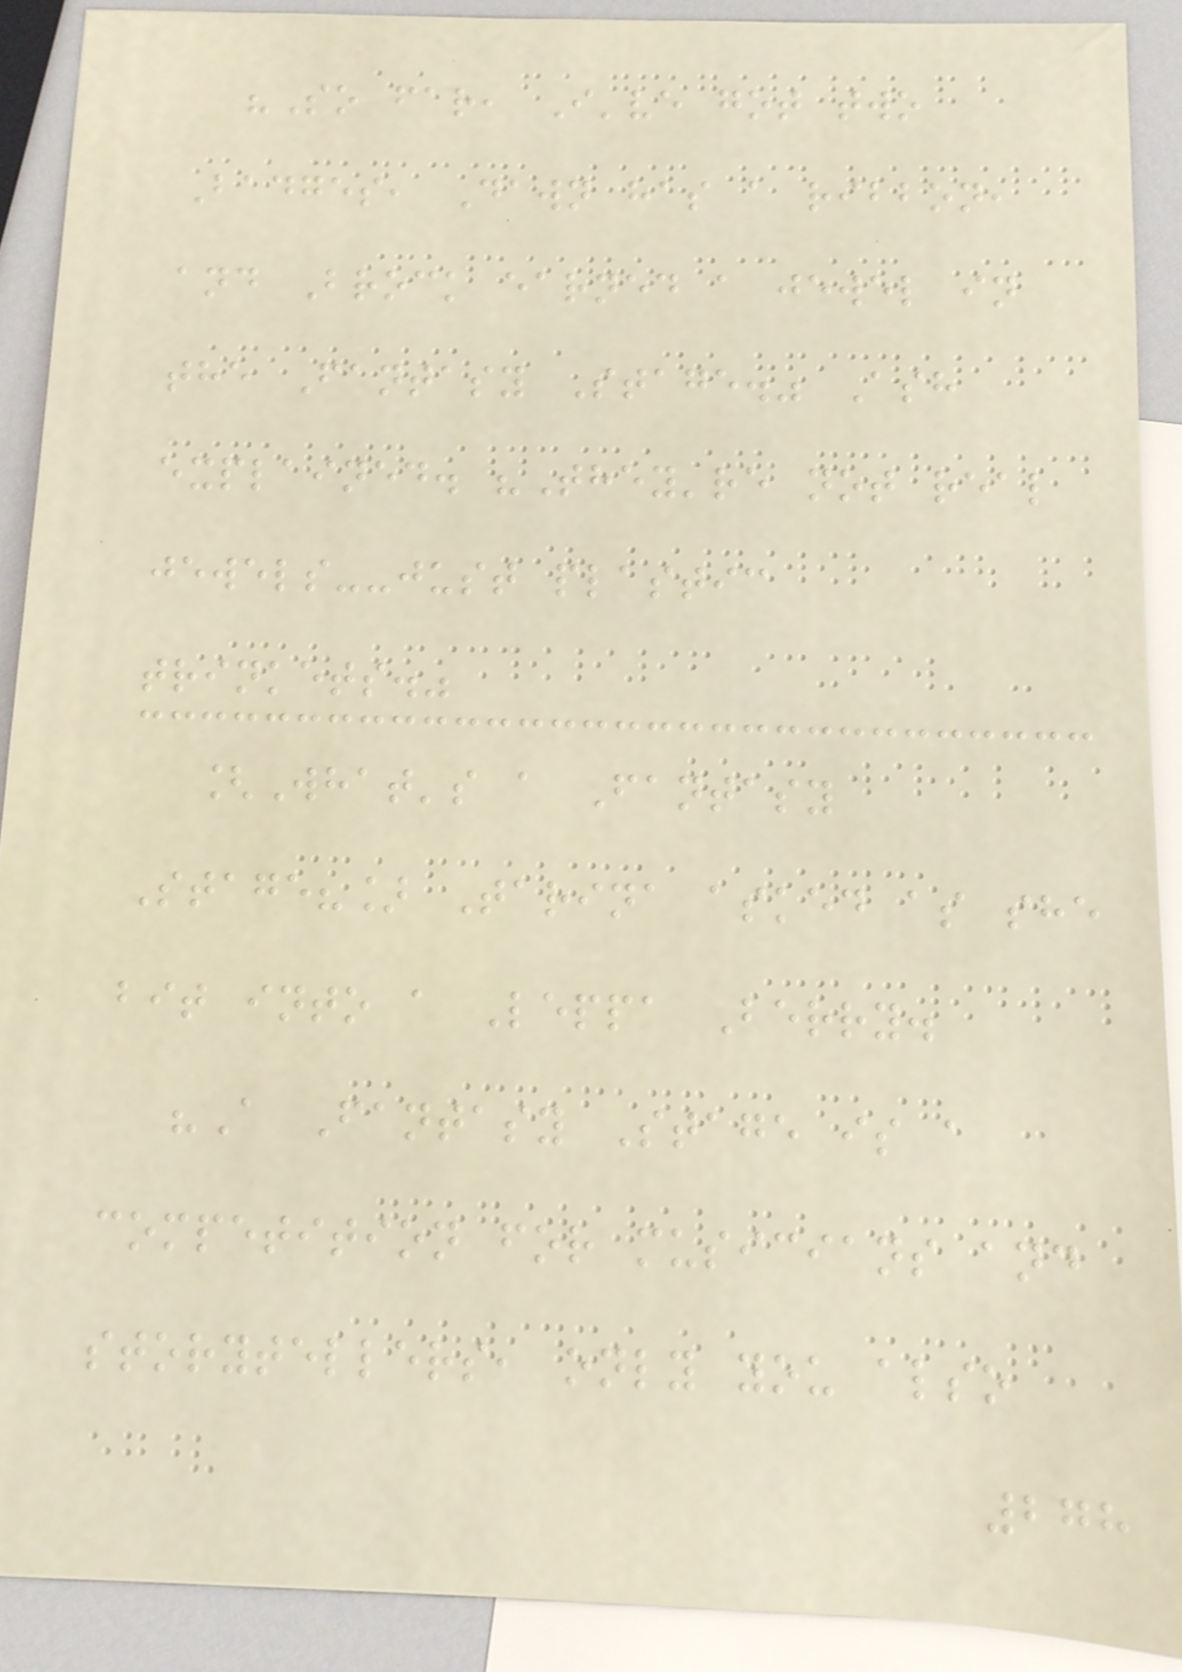"So far, I've got two
Badges, Dawn has a ribbon,
and Brock earned a jewel in
the Fantasy Stage." Ash
explained. "They're not real
jewels--just plastic
trinkets."
[What's a Fantasy
Stage?] Tarina asked as she
bit into a Leppa Berry.
"A Fantasy Stage is a
competition for musicians and
storytellers, only you also
278
